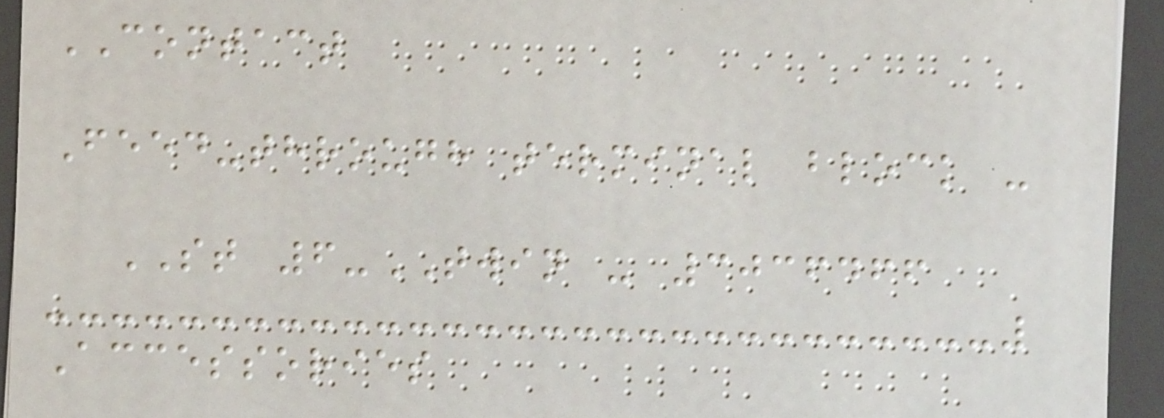CONTACT
Feed-through terminal block -
ST 6-TWIN - 3036466
Accessories
